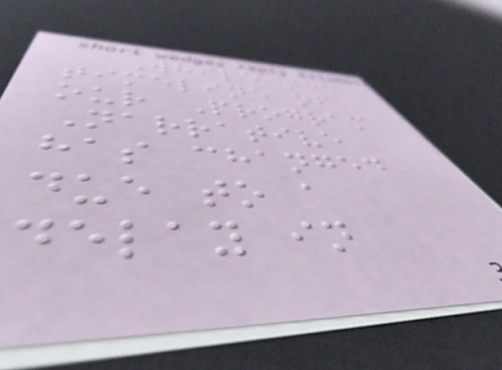While the
timeline of
our Program
Narrative
has changed
due to a
delay in
